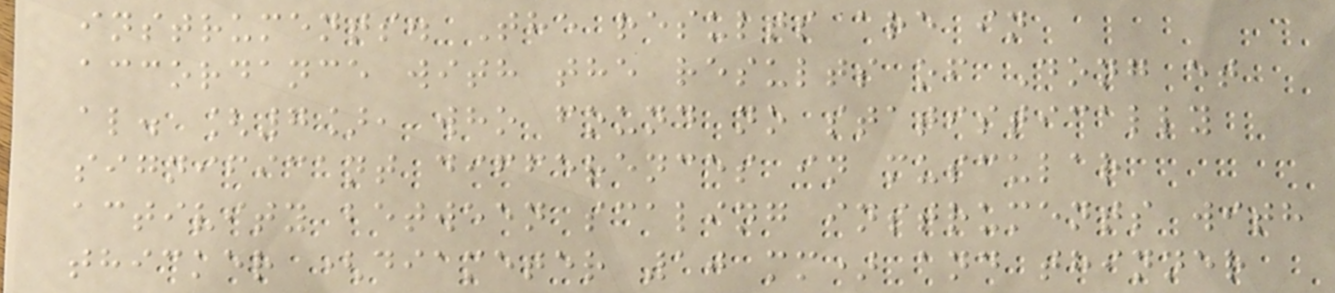instruments. The results are in
accordance with the results of Dong et
al. [7], who found no statistically
significant differences in muscular
activity between scaling instruments with
thicker (diameter 10 mm) and thinner
